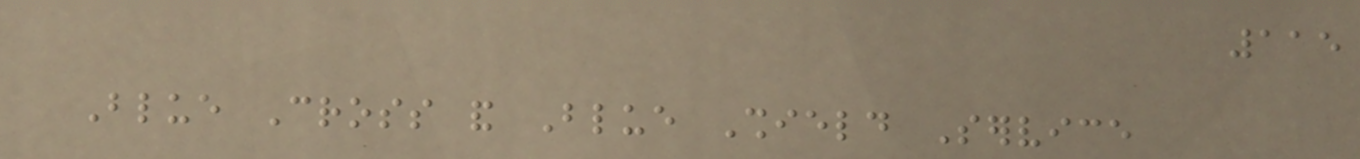115
Blue Cross and Blue Shield Service
